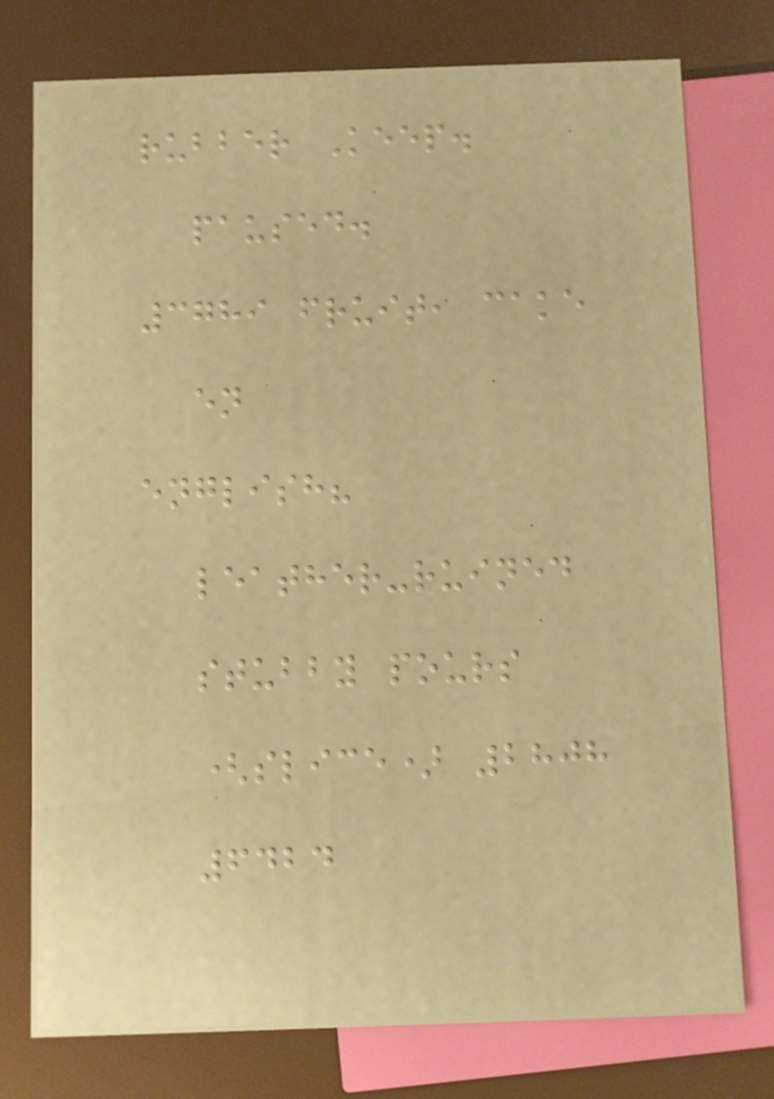rubber Keep.
paused.
3789 fruit, cake
en
english?
leather-ruined
stubby pours
(slice) 2808
6424
